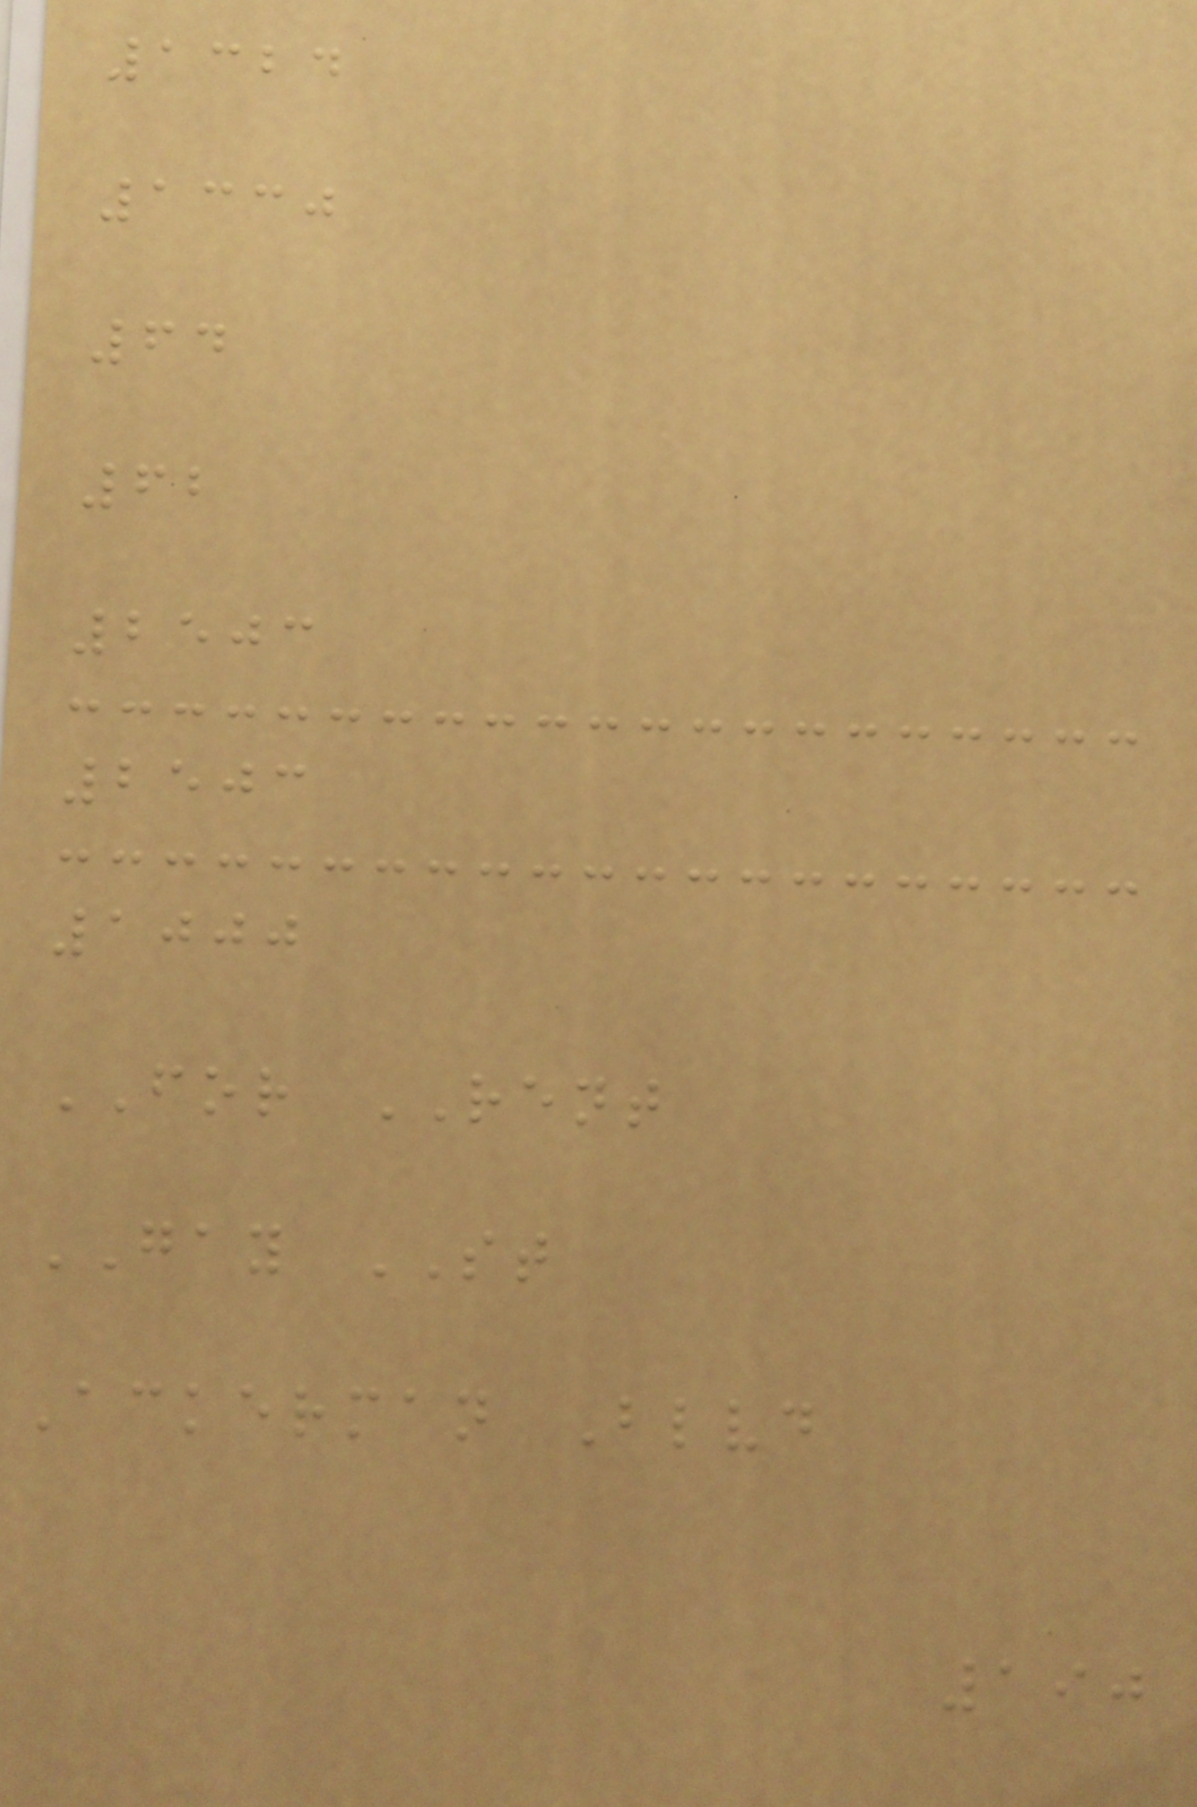1324
1330
64
62
2503
2503
1000
FOR RENT
GAY ST
Ackerman Blvd
190
